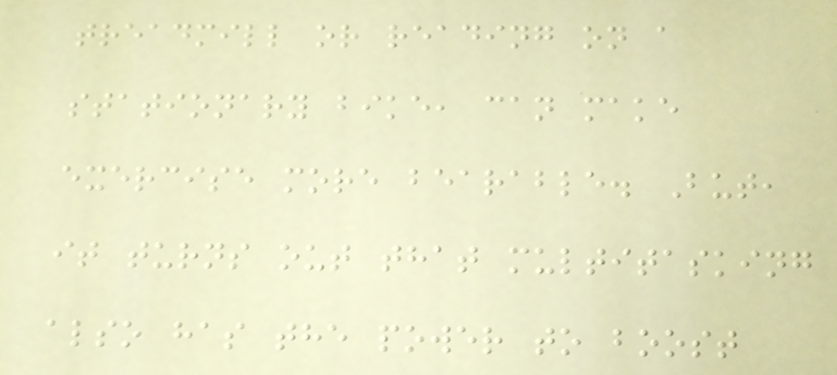treadmill or reading on a
stationary bike, can make
exercise more bearable. But,
it turns out that multitasking
also has the power to boost
